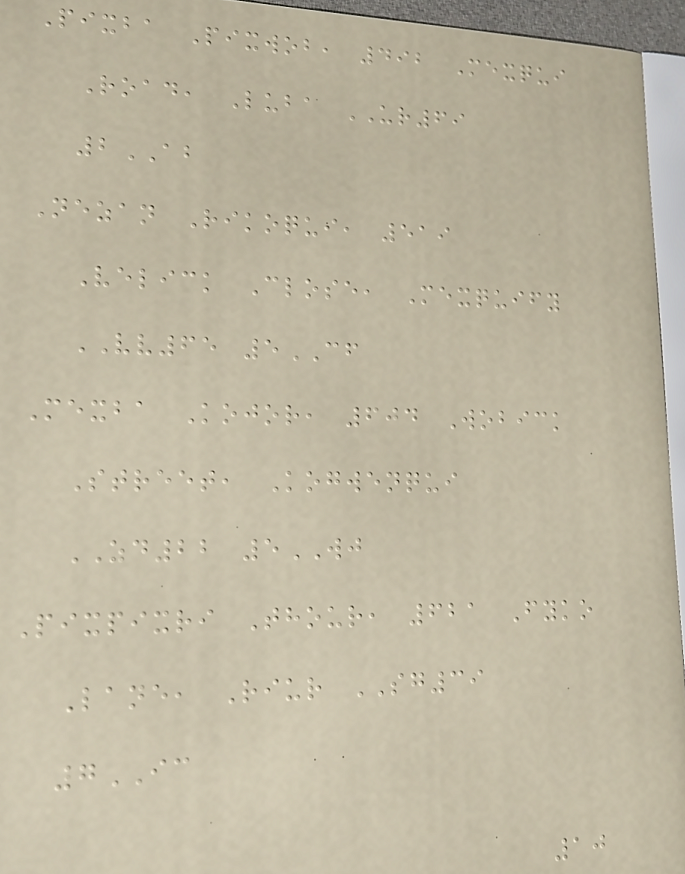Pixba Pixwob, 492 Mexqui
Road, Luba UR69
2AB
Nezan Rikoqui, 519
Velick Close, Mexquify
VV65 5CF
Mexba Kojor, 604 Wobick
Street, Kogwenqui
ZD22 5WJ
Pixpixri Thour, 621 Fyko
Lane, Riur SG39
7IC
10
